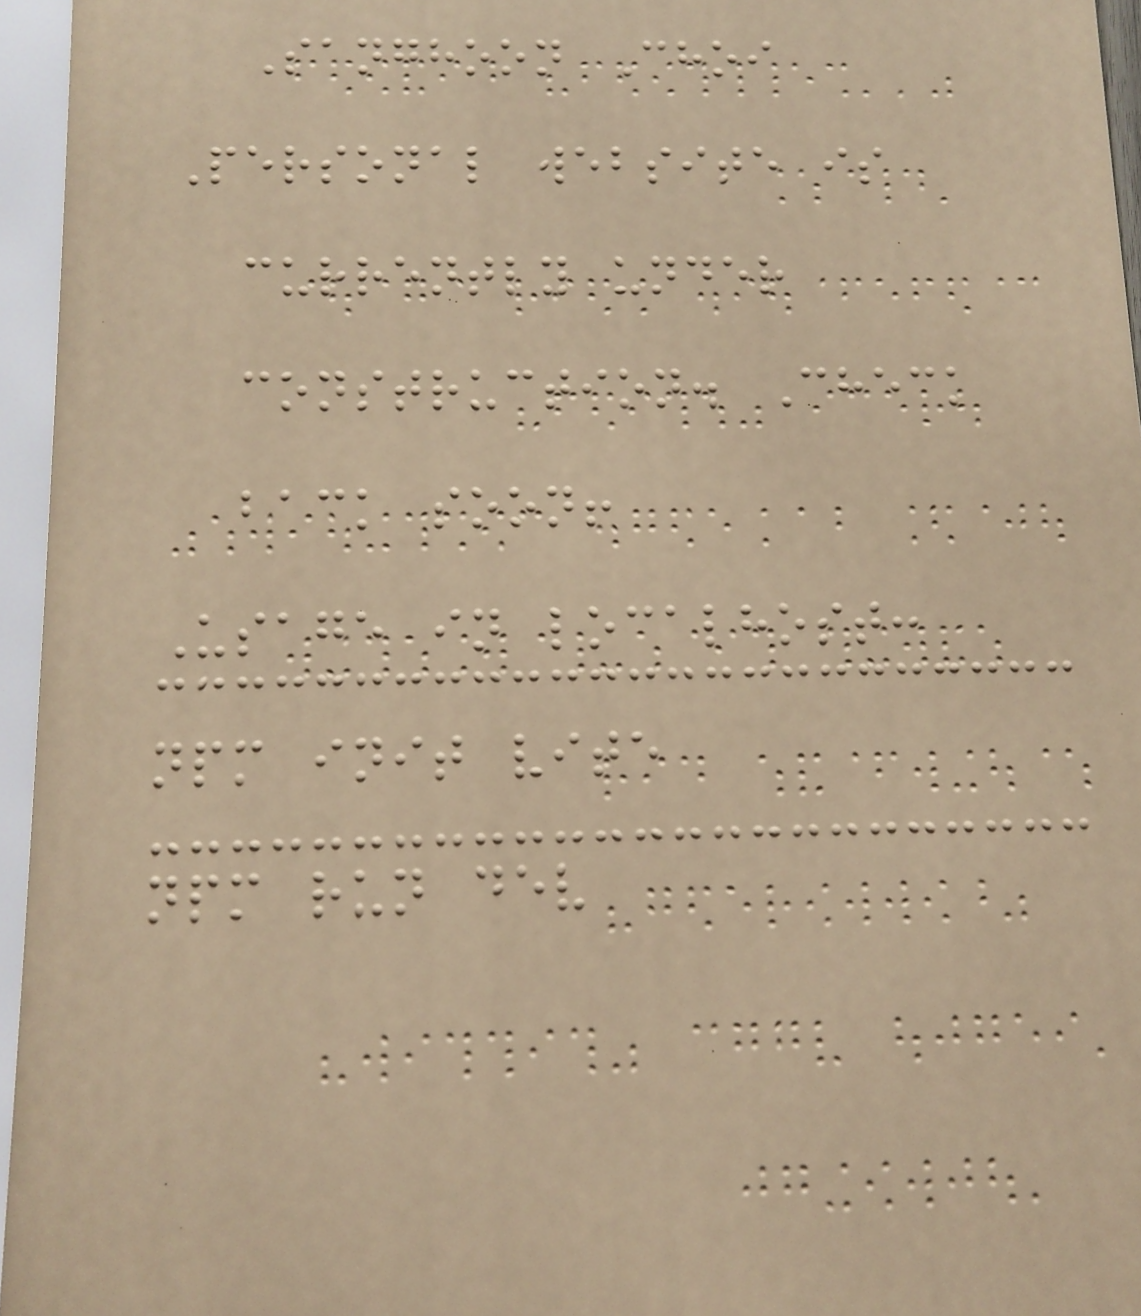Sanghoon Choi
Personal website is
currently under
construction. Check
back soon!
Usage in localhost:
npm init vite
npm run dev
